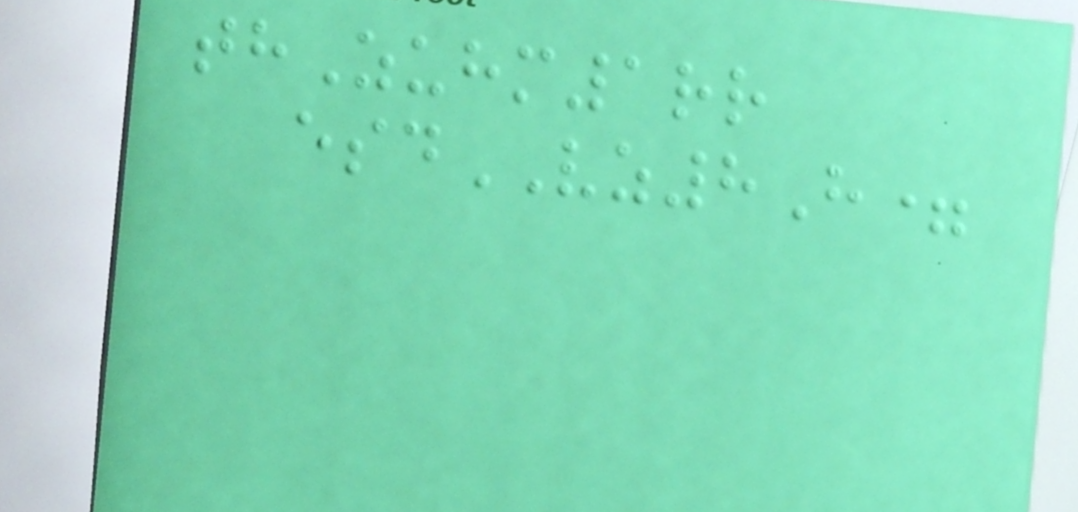thZuhm1rr
esdVZ8H=
